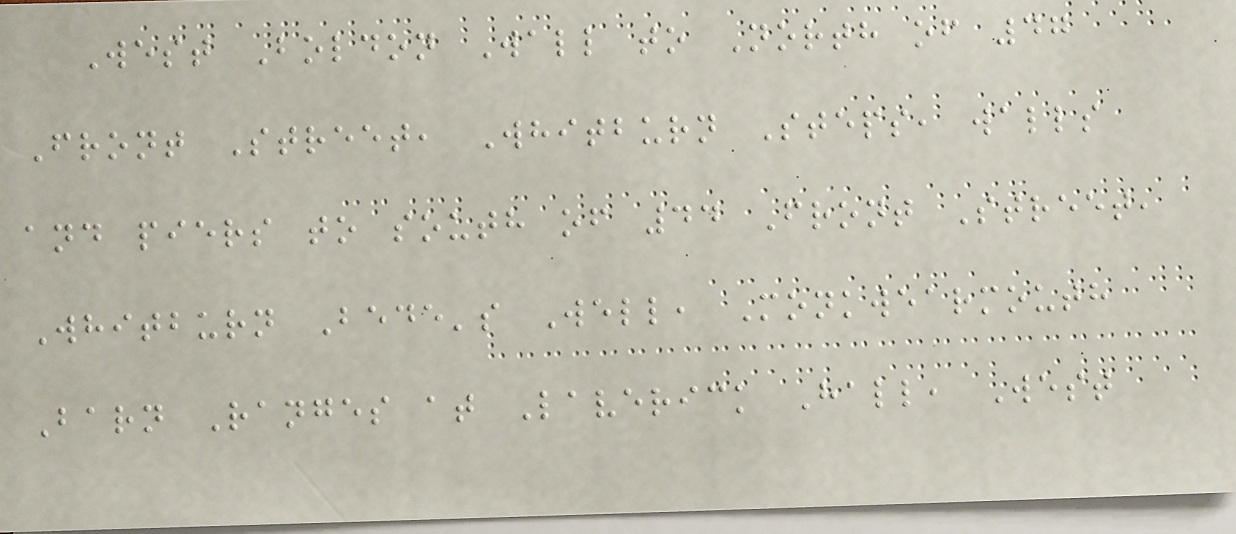West Boldon Wall to North of 47
Front Street, Whitburn Steps, walls
and piers to south of 44 Front Street,
Whitburn Bede's Well, Monkwearmouth
Barn Ranges at Laverick Hall, West
